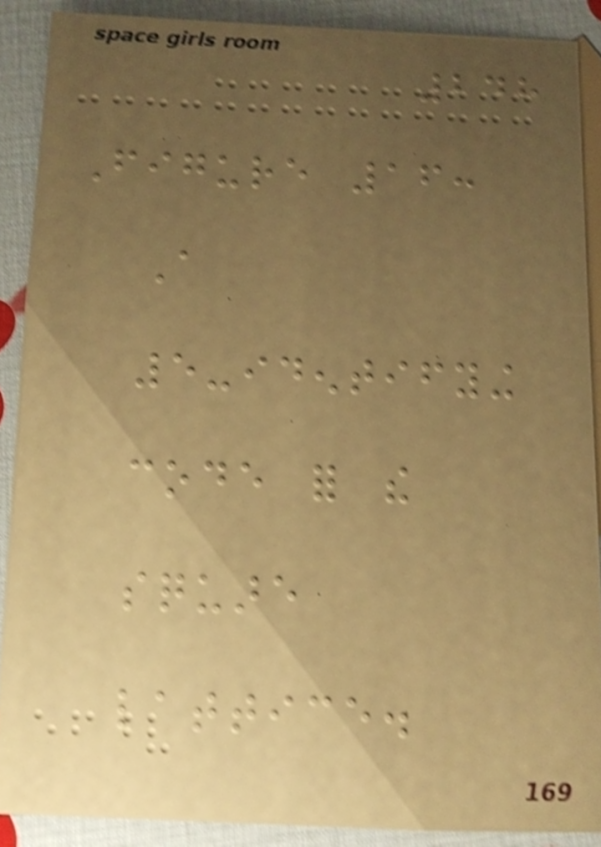248
Figure 16:
A
5-identifying
code for the
square
lattice.
